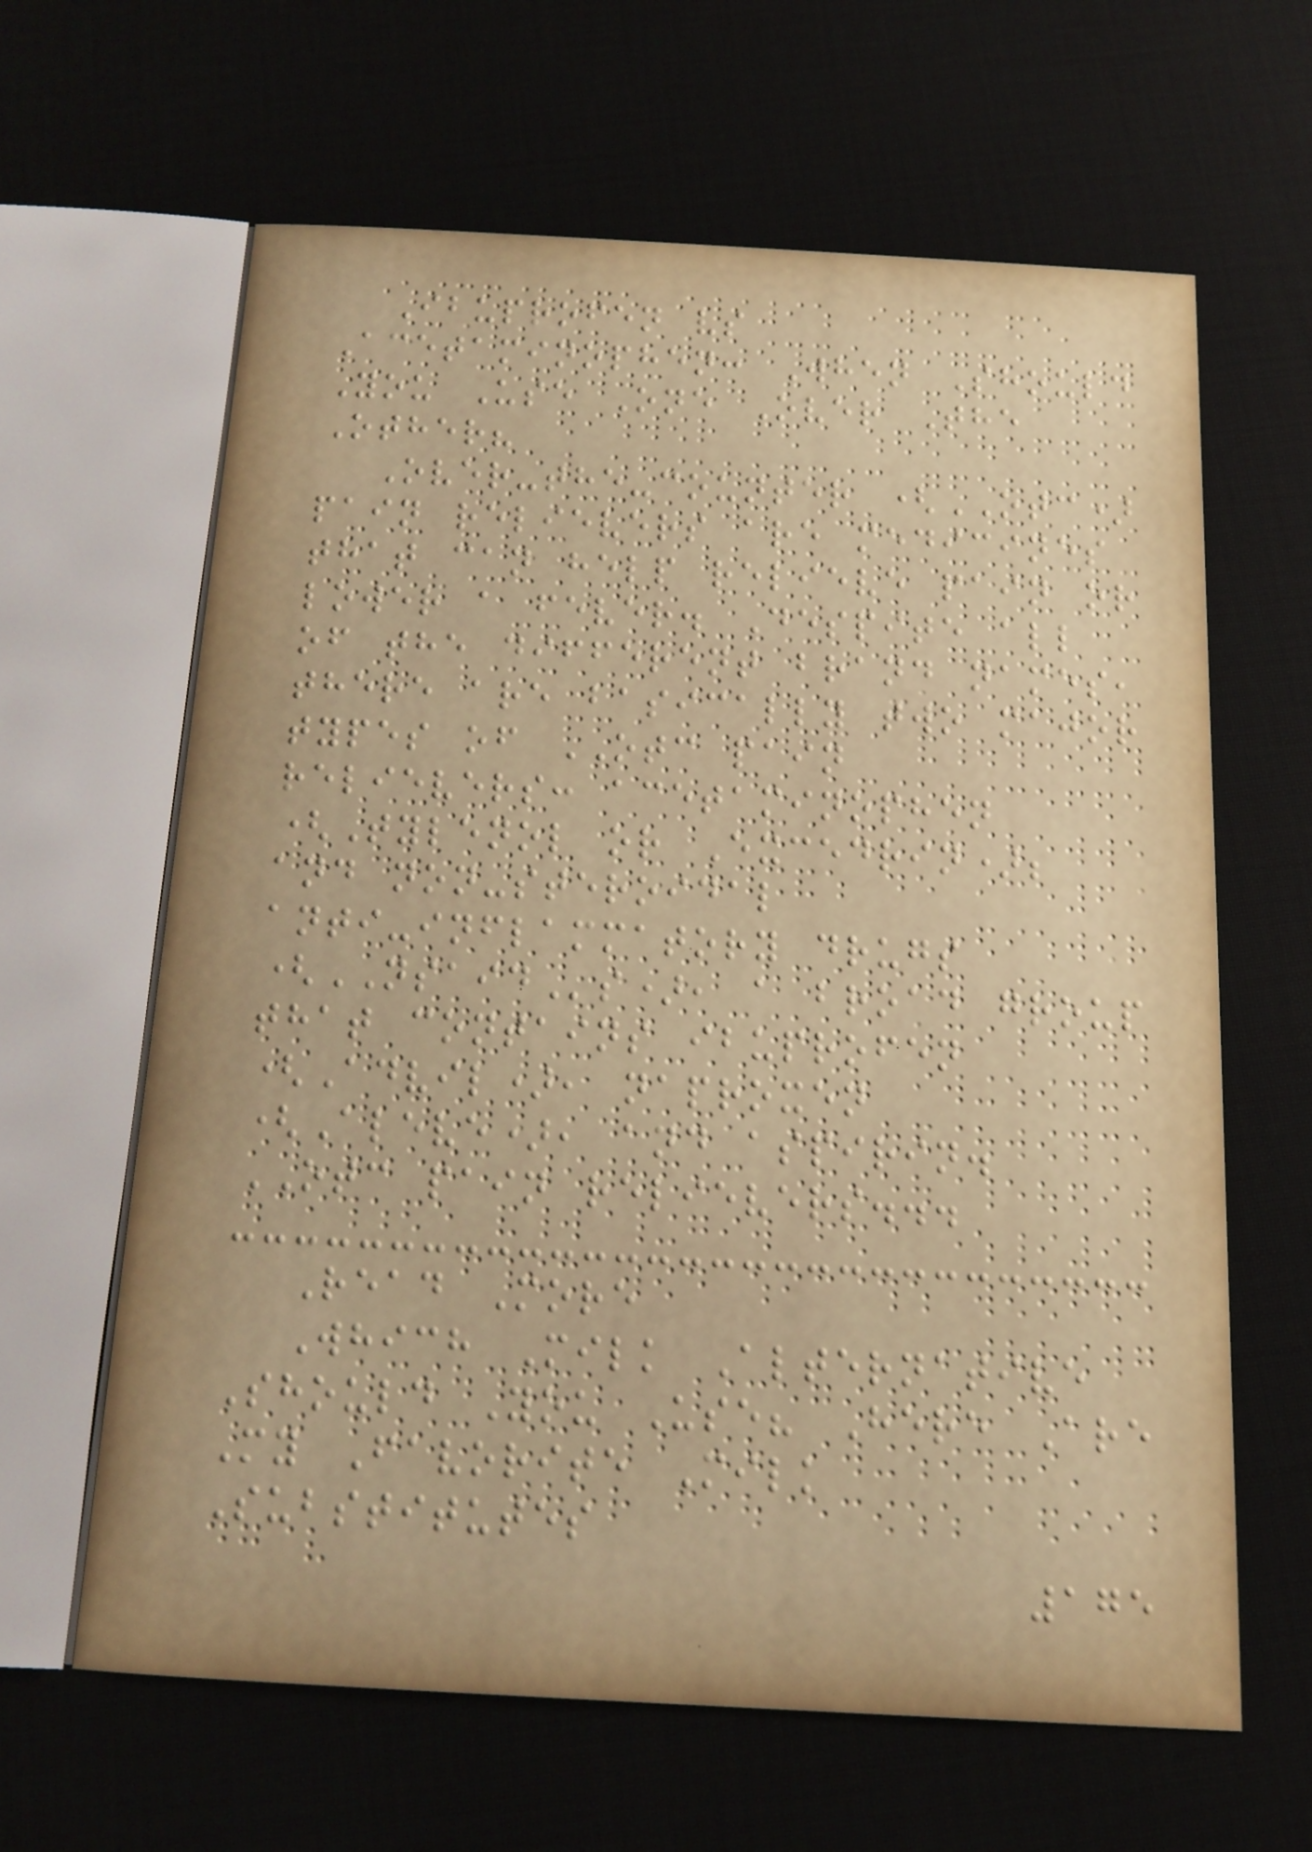Ibuprofen vs
Acetaminophen: When Should
You Use One Over The
Other?
Over-the-counter (OTC)
pain relievers are medicines
that can help relieve pain or
lower a fever. Despite all
of the different brand names,
there are basically two major
types of OTC pain
relievers: acetaminophen
(Tylenol or Excedrin);
and non-steroidal
anti-inflammatory drugs
(NSAIDs), a broad group
that contains ibuprofen
(Advil), naproxen
(Aleve), and aspirin.
OTC pain relievers...
Read More
Which Milk Alternative
Should You Use? Here Are
My Favorite Milk
Substitutes
175
